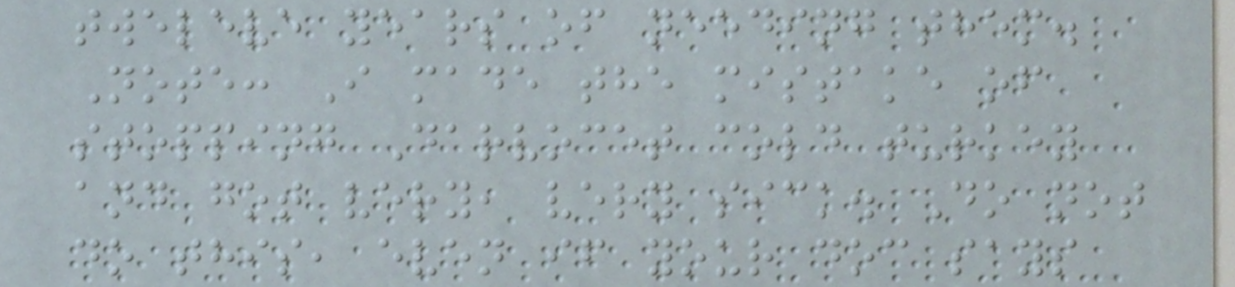tweleve years of needing them.
Note: I made the mistake of
stopping Darvocet cold turkey
and got very, very sick. Do not
do this, even if your doc says
